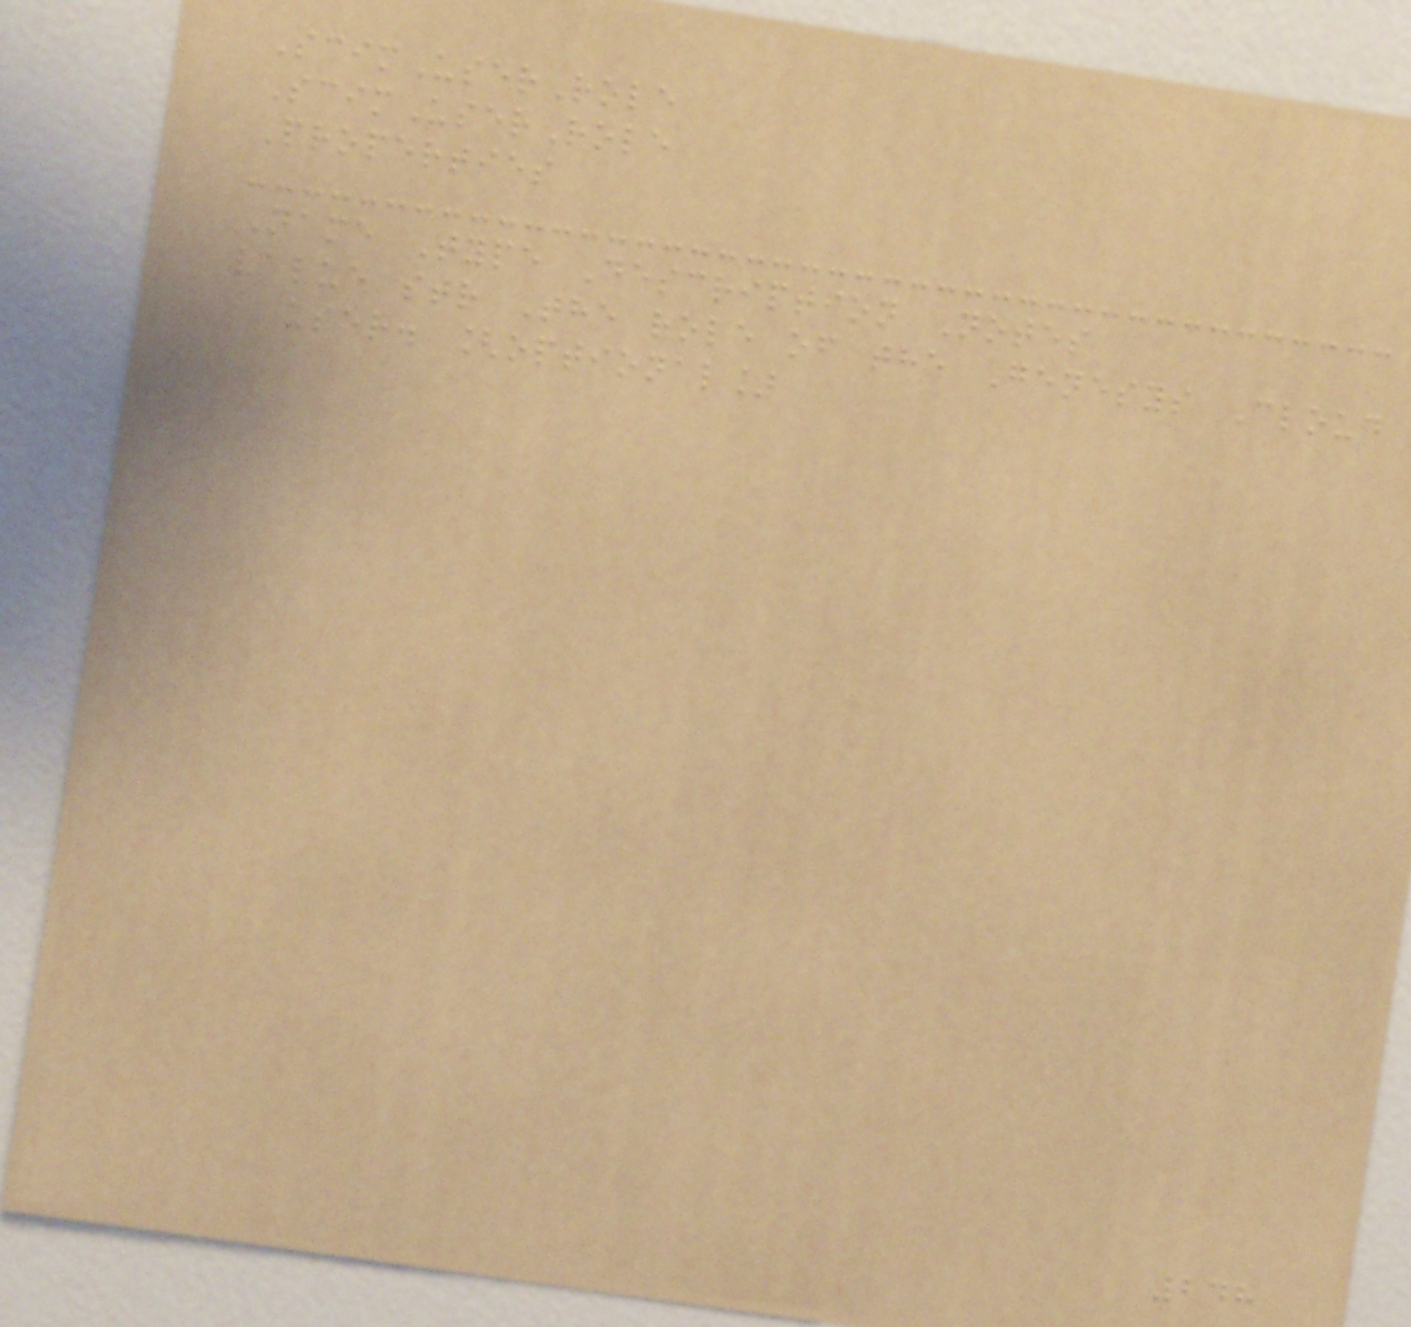ScimUserRole
ScimUserRole
Properties
Name Type Description Notes
value str The role of the Genesys Cloud
user. [optional]
248
